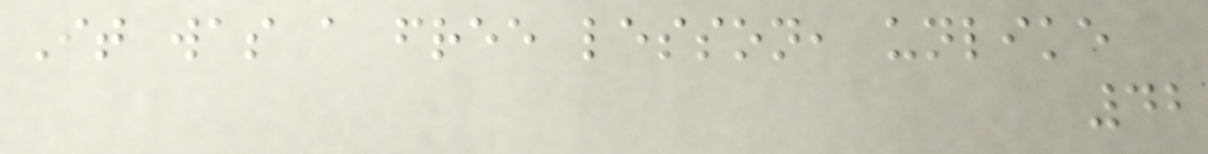It was a free lesson, unlike
42
